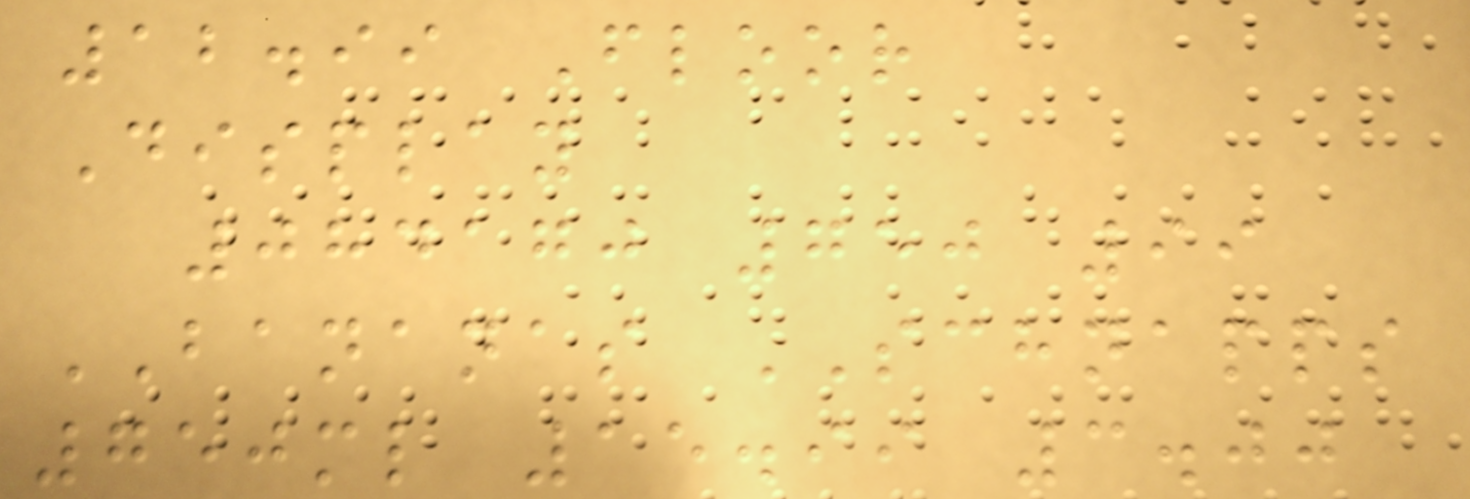12.99 Floor
Display
084170 750 99
BANANAS SCHNAPPS
750ml 15.99 3.00
